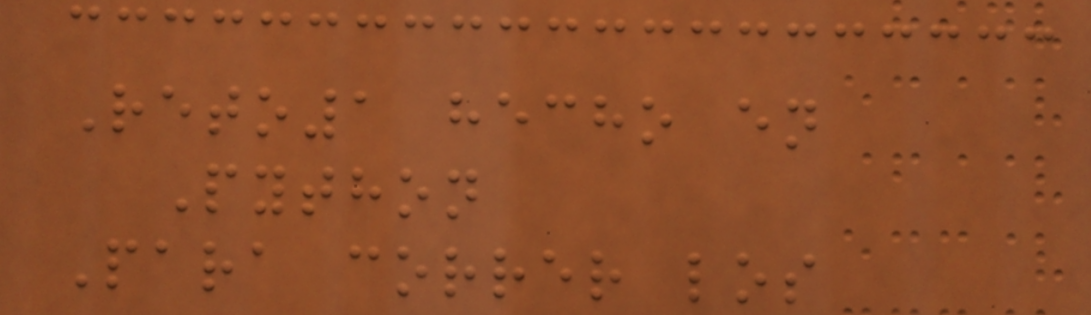Reto1 hecho en
Python
Para correr los
